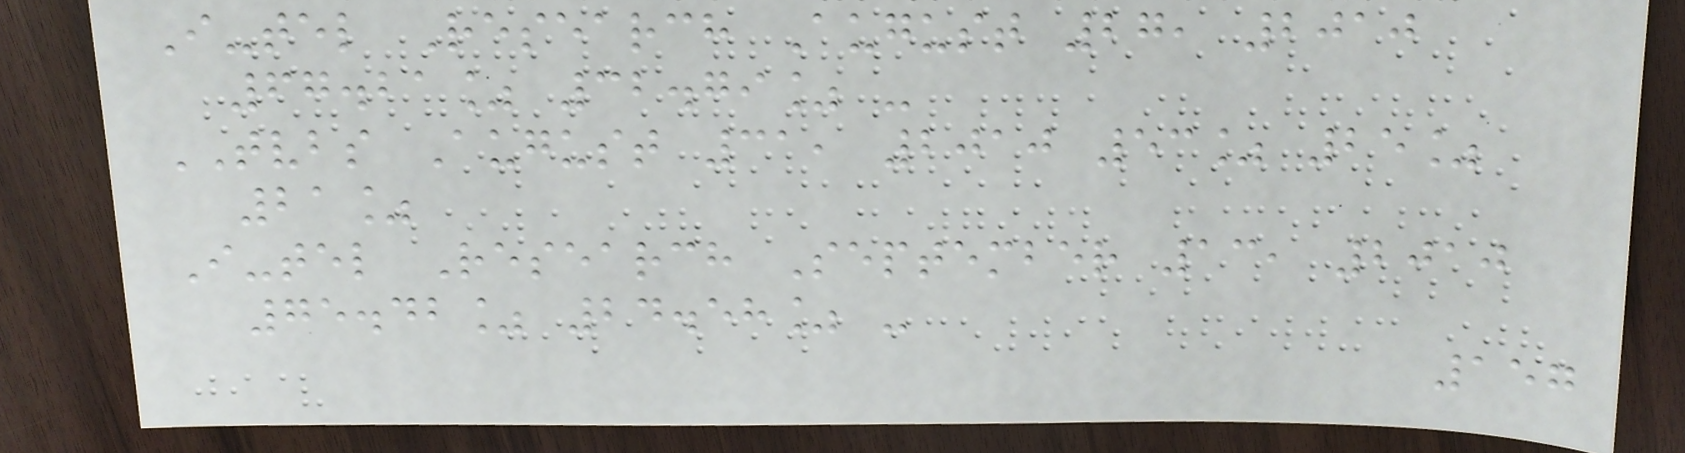I-tel Research August 27, 2010
67.21% 32.79% -
TVBS August 31, 2010 53% 25%
21%
I-tel Research September 13, 2010
75.42% 24.58% -
157
